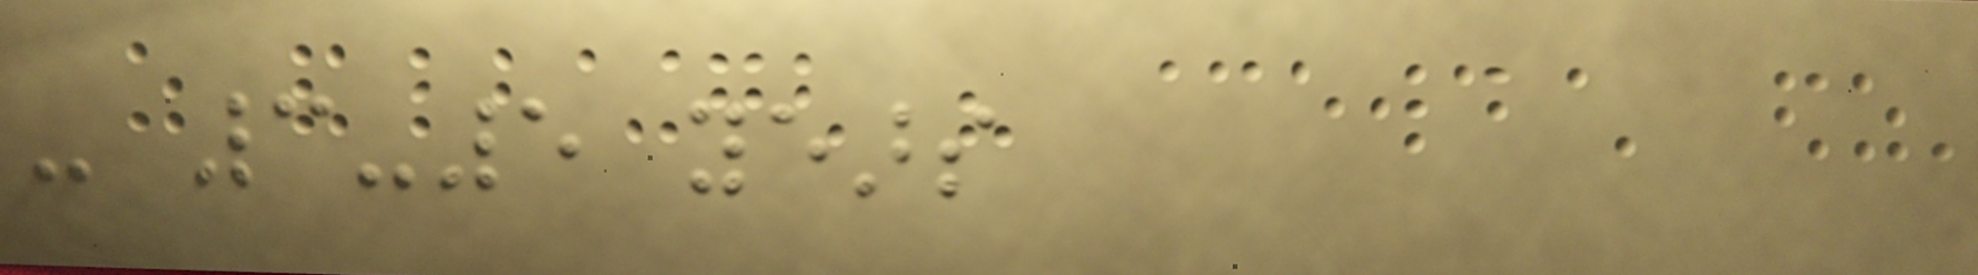- 3-5 years
